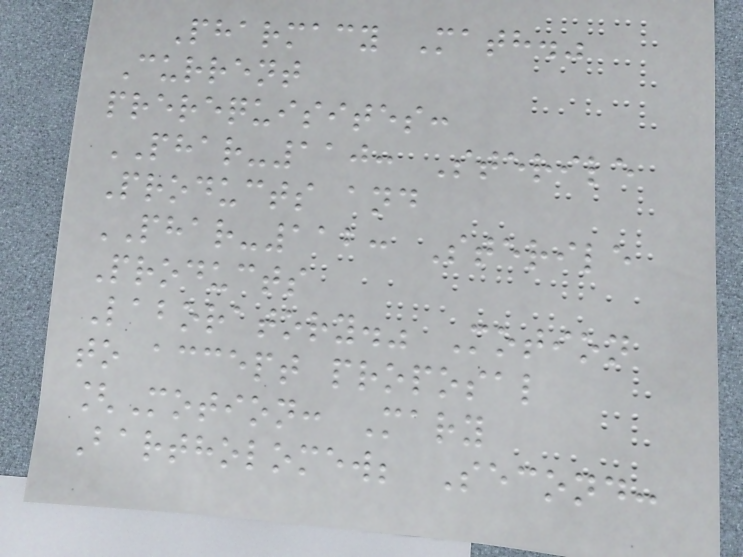Pharmacy Math."
Current
prerequisites:
PHAR-110: Sterile
Products and
PHAR-112: Sterile
Products
Laboratory." Motion
to accept proposal
[Motion: Mary
Bartholomew; Second:
